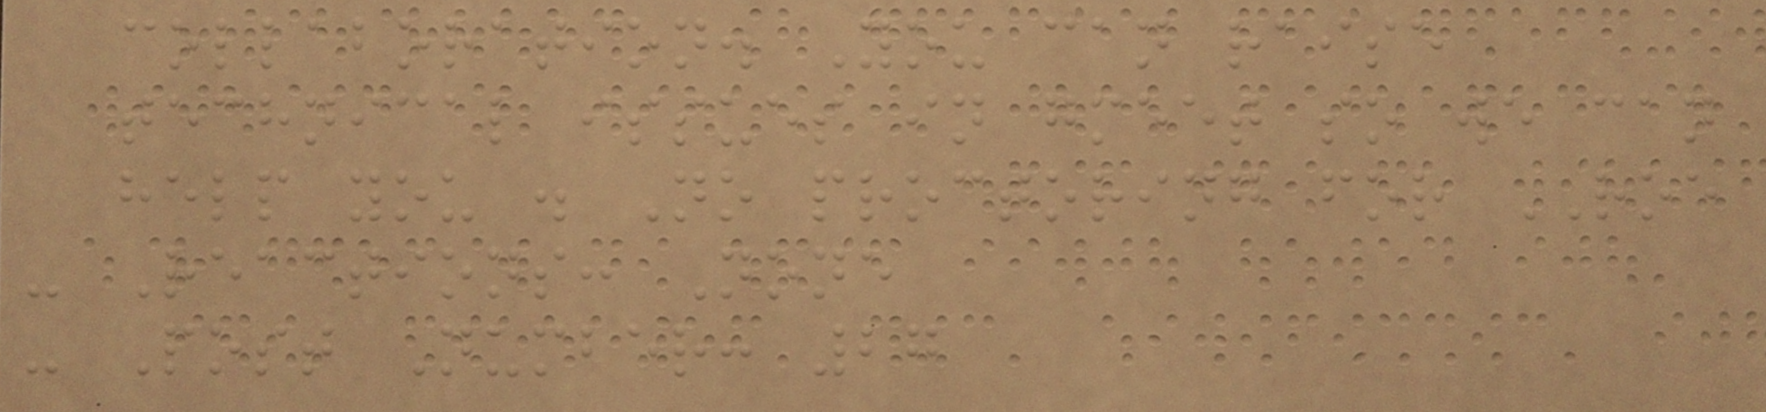collaboration. You can raise
technical issues in gmeet so we can
help you . No proctoring for ROE
- Reactions: None
- Post Number: 27
